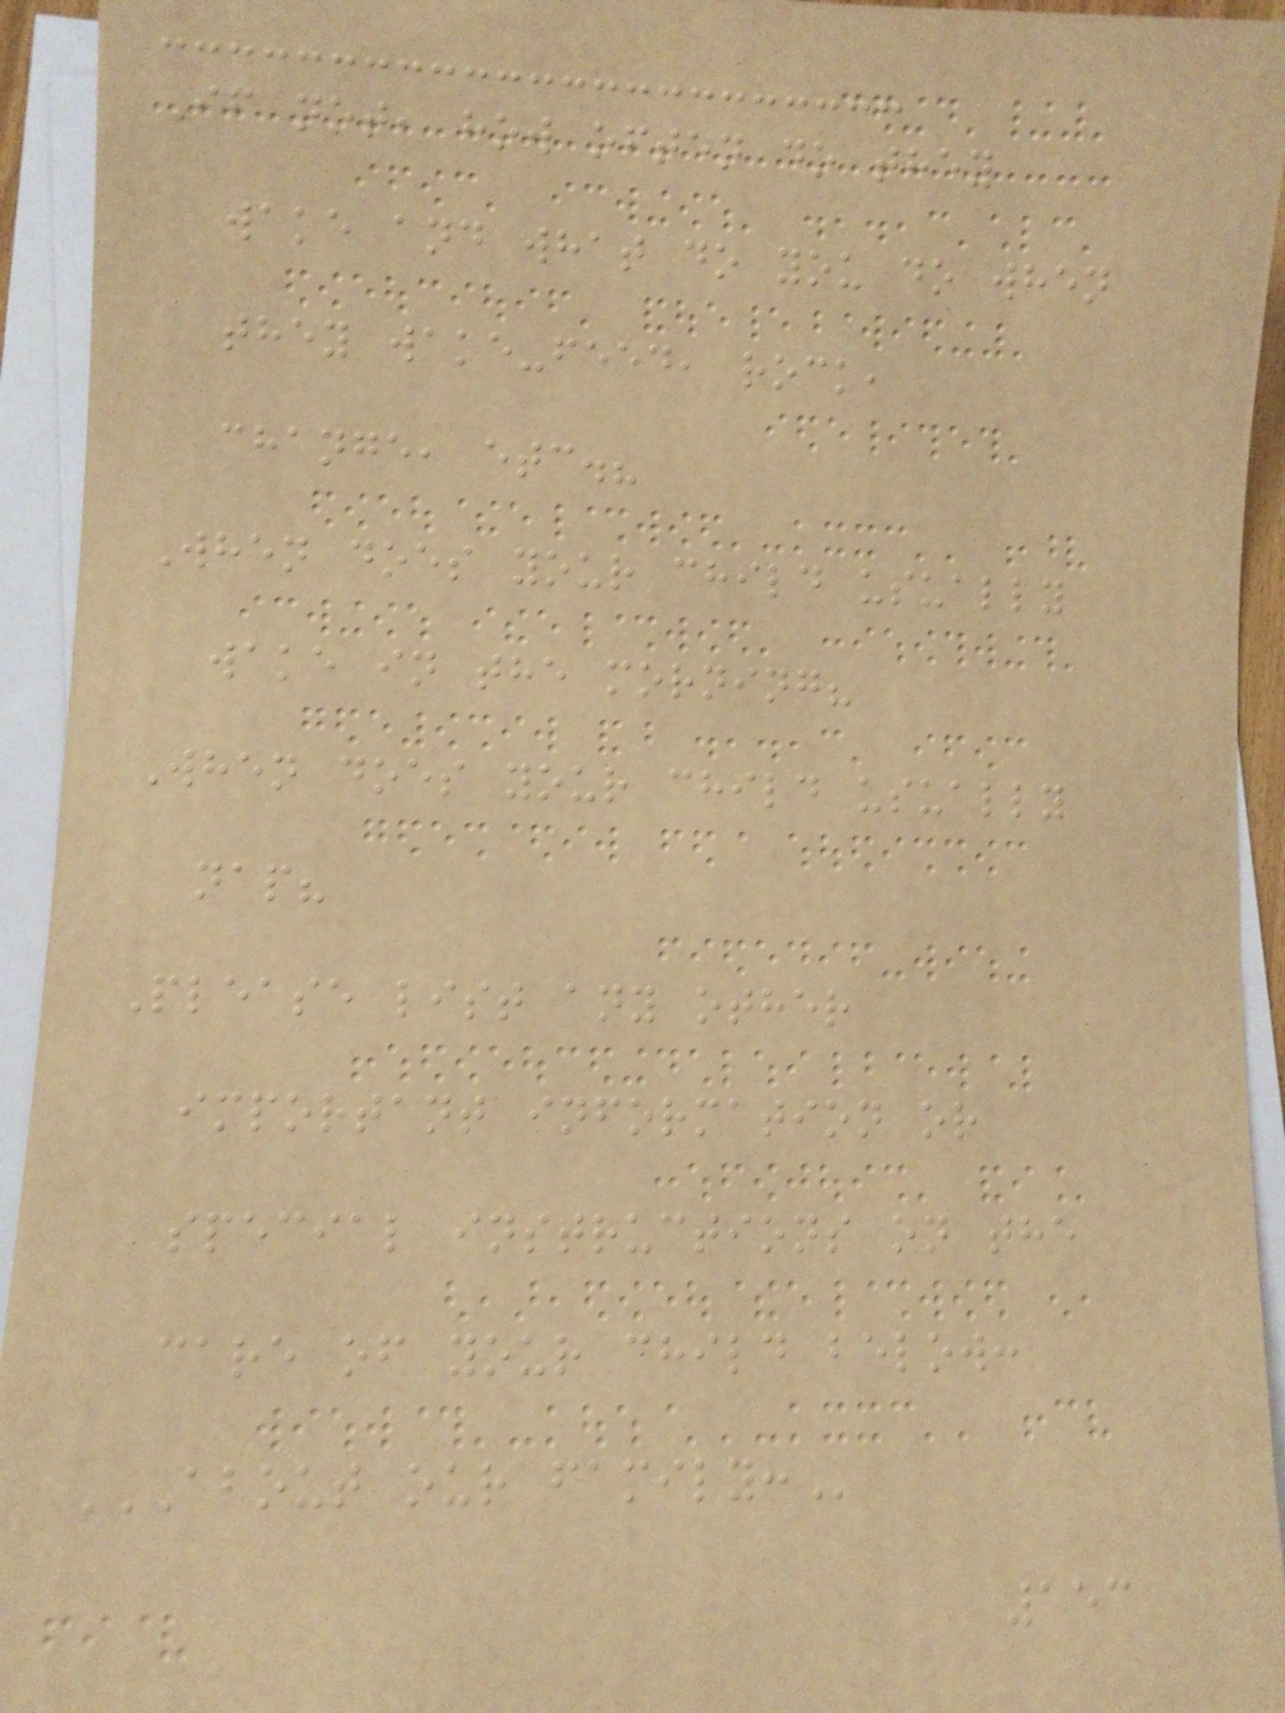If not, how often do they
wake and what do you do when
they wake-feed, rock,
change, etc.?
When does your child usually
wake in the morning?
When does your child usually
nap?
Please list any other
important information or
special instructions on the
care of your child below:
ABOUT OUR FAMILY:
153
